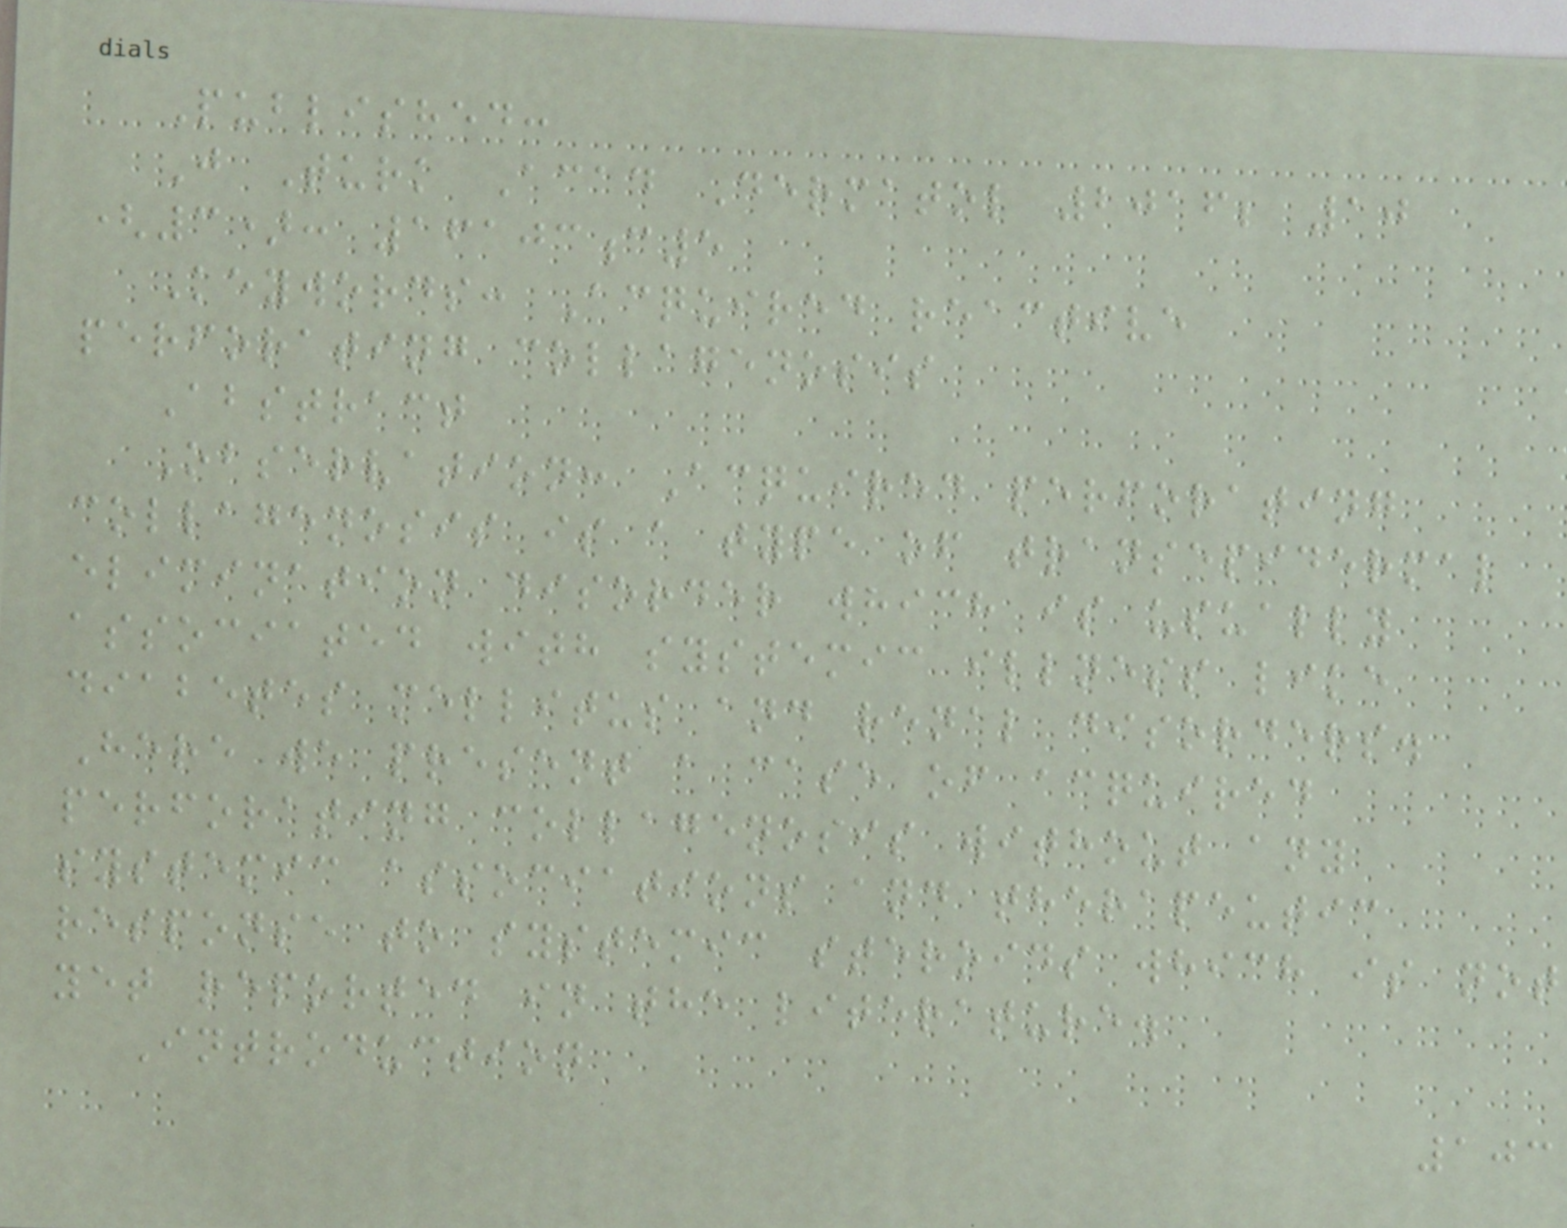Published:
J Turk Acad Dermatol 2016; 10
(3): 16103c5
Keywords: Acquired reactive
perforating collagenosis
Abstract
Observation: Acquired perforating
collagenosis is a type of transepidermal
elimination disorder which is usually
associated with systemic illness like
diabetes mellitus and renal disorders.
Here we present a case of acquired
perforating collagenosis without any
systemic associations and therapeutic
response to systemic steroids which is not
yet reported in the literature.
Introduction
103
